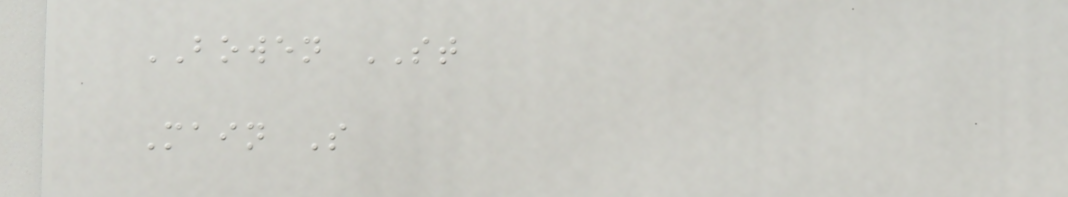BOWEN ST
Main S
